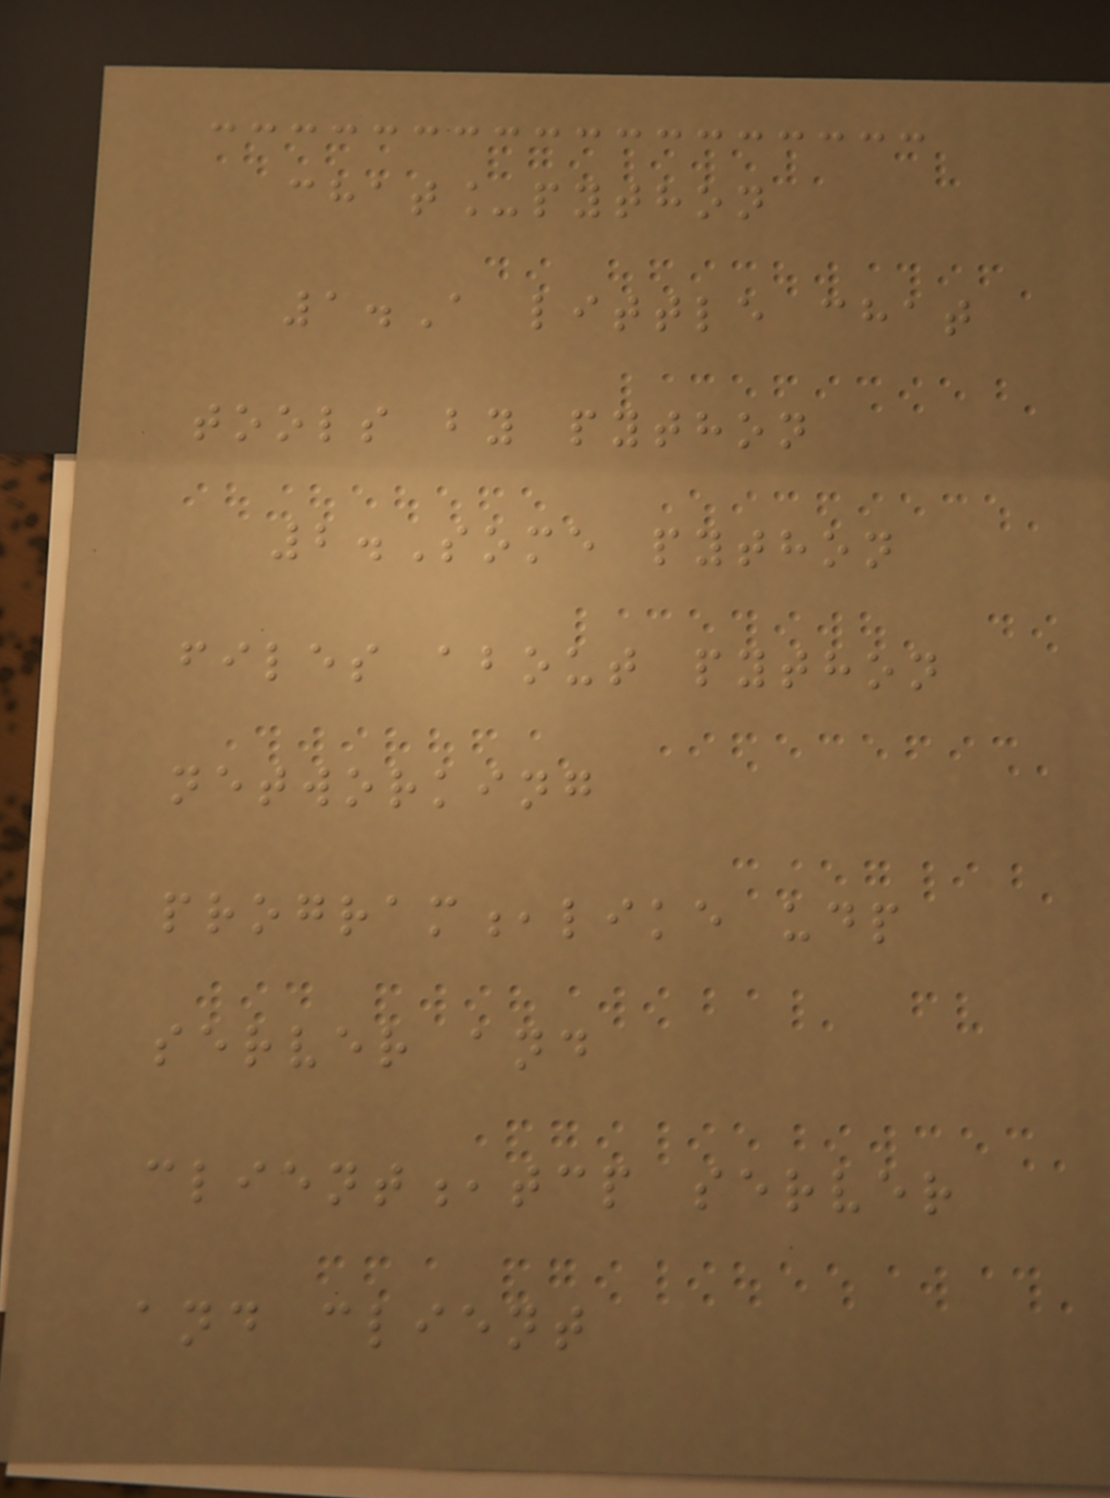chat_python
1.A little chat
tools by python
2.Some python
files about python
networking
program,like udp
server and
client,tcp server
and client
